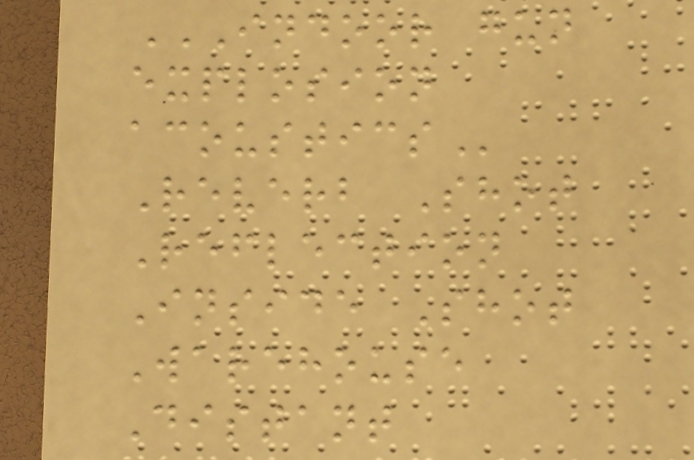INDOOR GUN
EXPLOSION
ACOUSTICS
Reverb Shot
Reflection
Inside Shot
Warehouse
Distant
